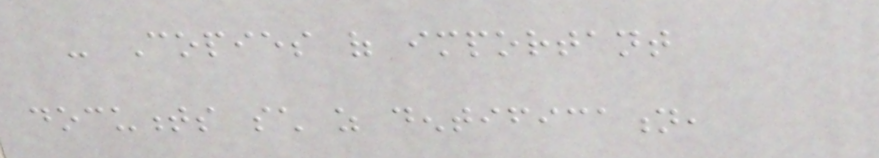- Copies of important
documents such as dentification,
